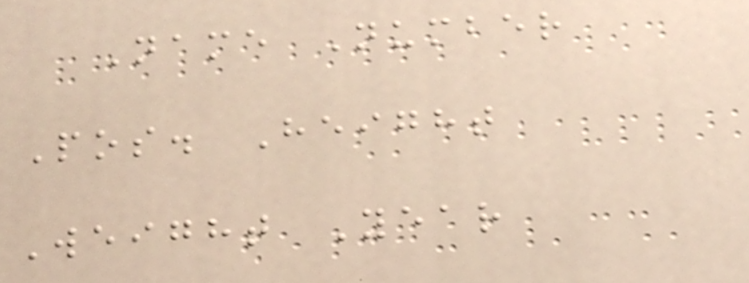Name Number
Pos. Height
Weight Year
